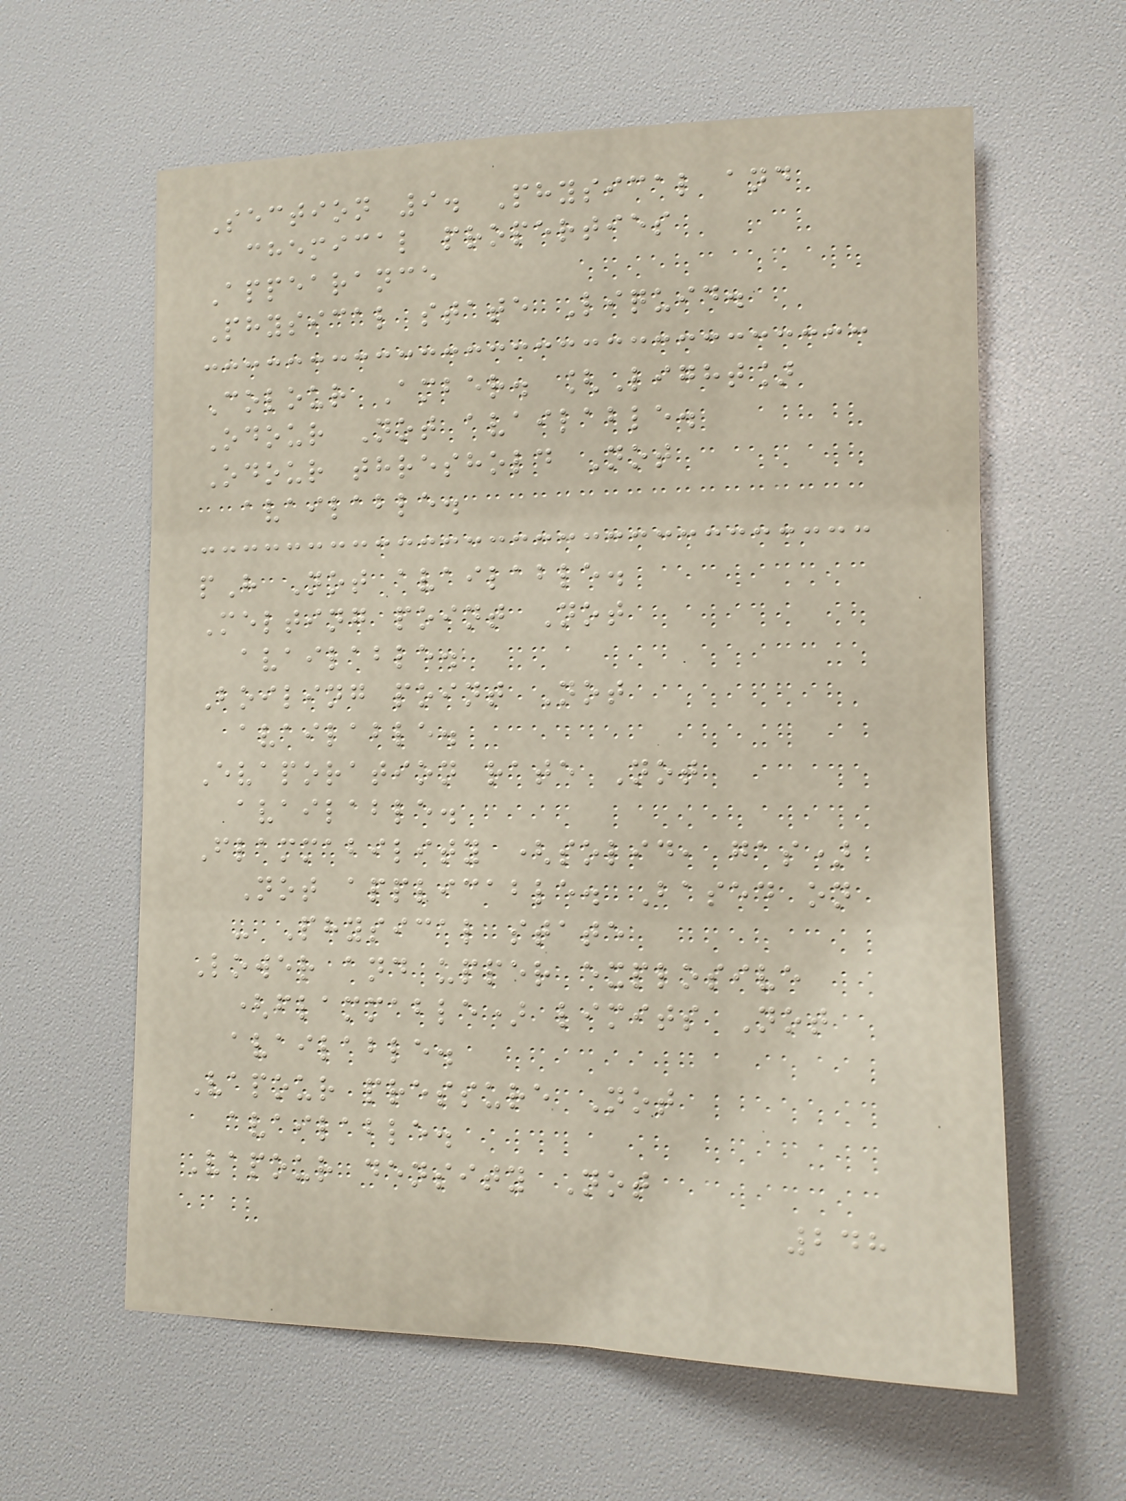Section 9. Physical and
chemical properties
Appearance
Physical state Liquid.
Colour Amber. [Light]
Odour Not available.
Odour threshold Not
available.
pH Not available.
Melting point Not
available.
Boiling point Not
available.
Evaporation rate Not
available.
Flammability (solid, gas)
Not applicable. Based on
- Physical state
Lower and upper explosive
(flammable) limits Not
available.
Vapour pressure Not
available.
Vapour density Not
248
